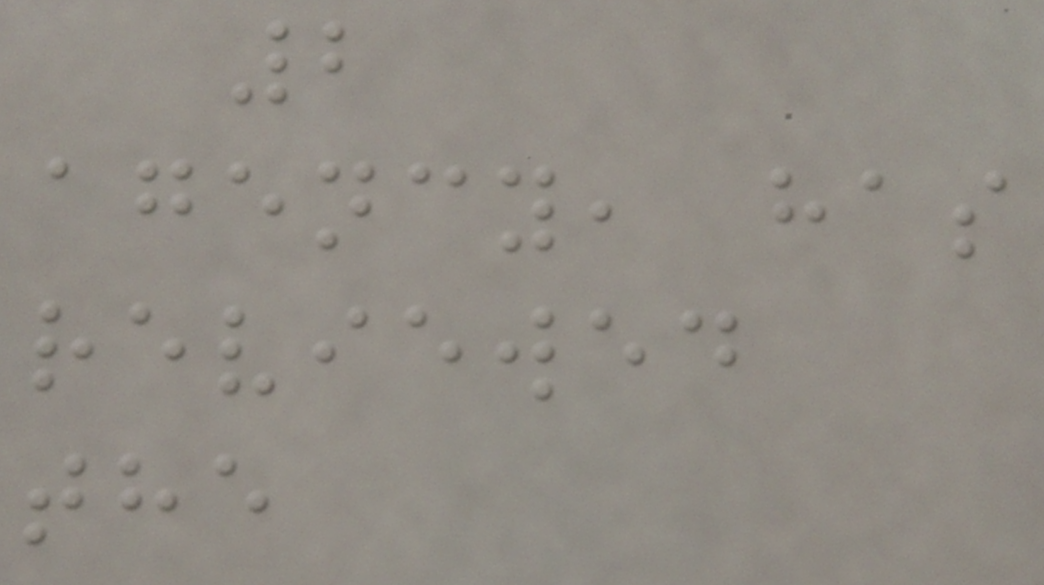2
agency, has
reviewed
the
